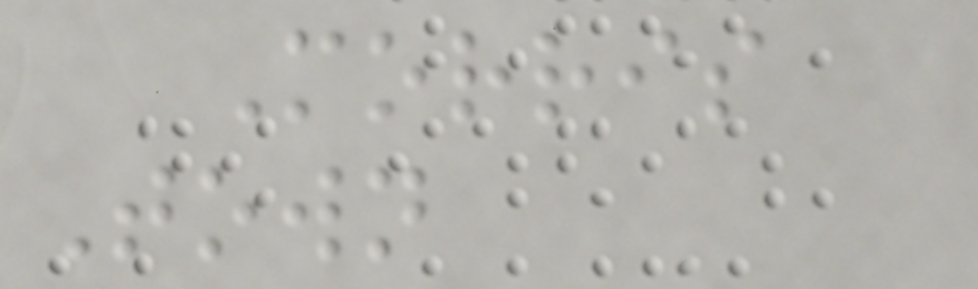Morris
Town
